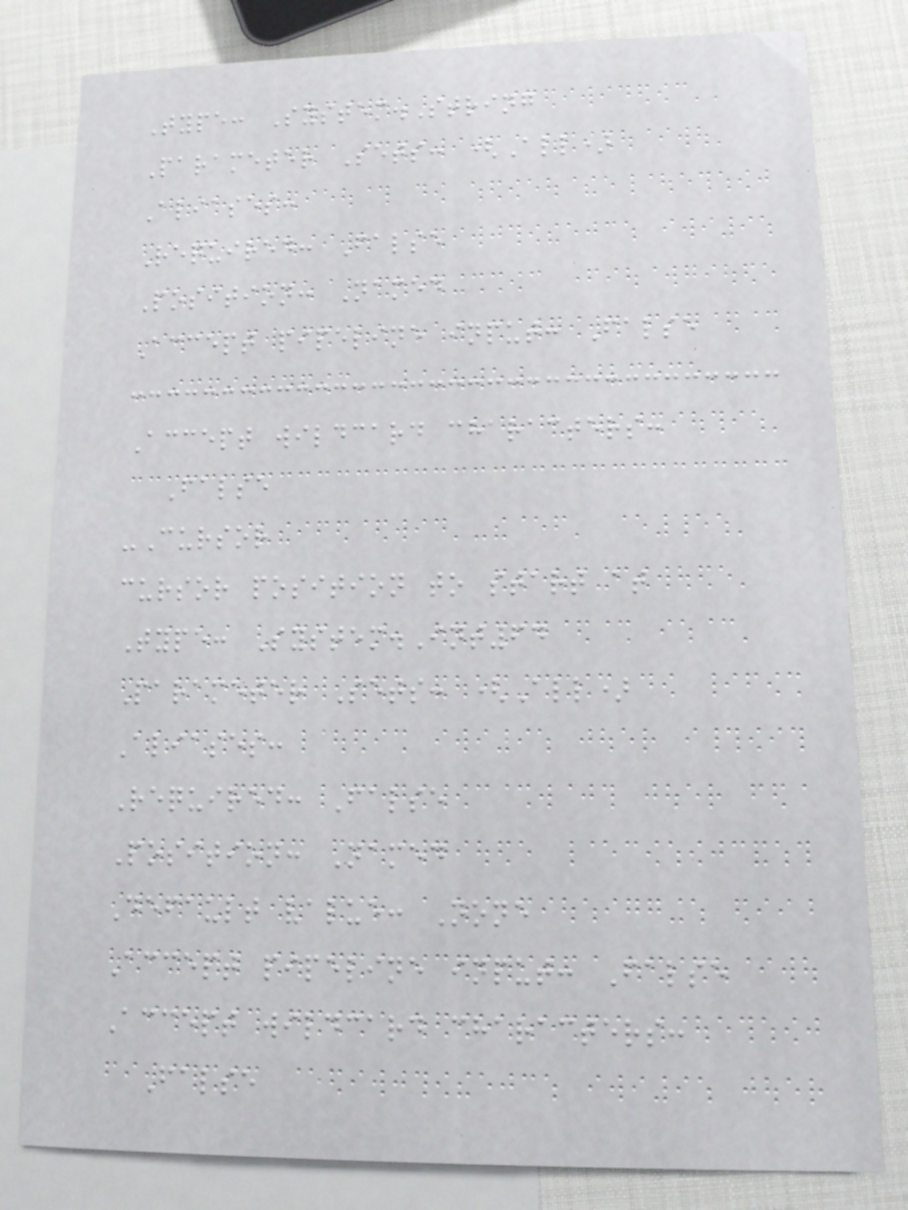Type: System.String
Parameter Sets: (All)
Aliases:
Required: False
Position: Named
Accept pipeline input: False
Accept wildcard characters:
False
-Cursor
cursor position to start at
Type: System.Int64
Parameter Sets: (All)
Aliases:
Required: False
Position: Named
Default value: None
Accept pipeline input: False
Accept wildcard characters:
False
